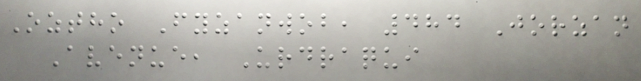Oztho Fyzanwob, 484 Jorzan
Avenue, Urdraqui
